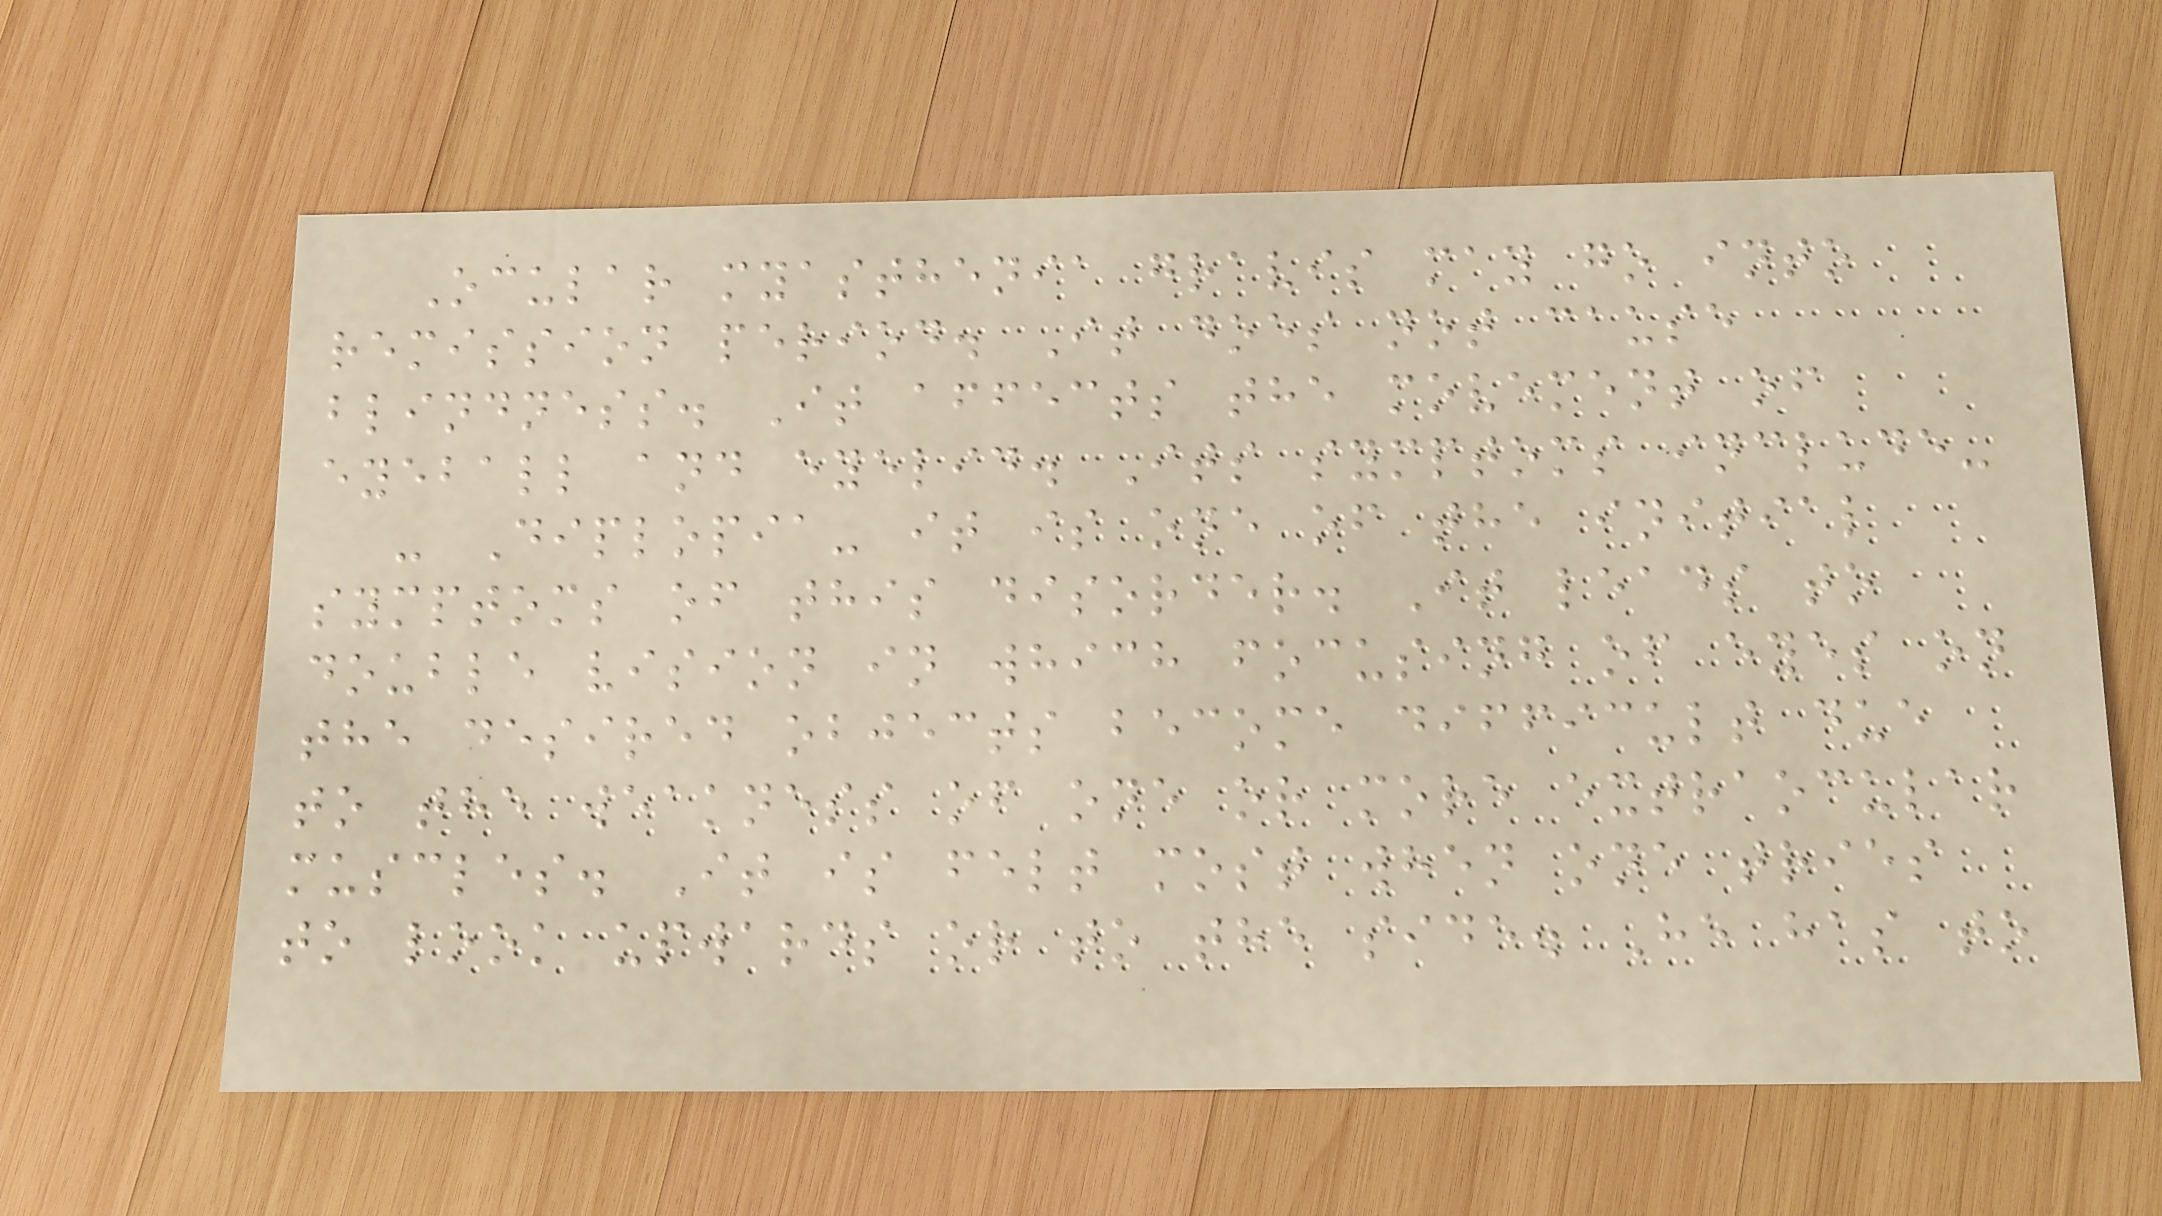Ocular myasthenia gravis may go into
remission period. It does not cause
blindness. It affects the movement of
eyeball and eyelid. Its symptoms include-
- Diplopia- it is one of the initial
symptoms of this disorder. It leads to
double vision in which focusing of eyes on
the desired objects become difficult due
to the weakness of one or more extraocular
muscles. It is felt most when one tries
to look upwards or to the side. He has to
